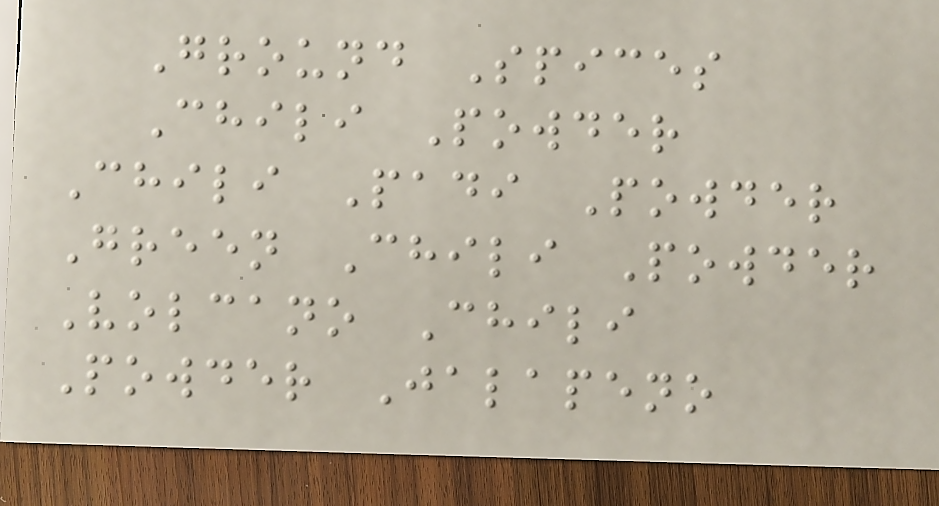Ground Spices
Chili Powder
Chili Padi Powder
Green Chili Powder
Volcano Chili
Powder Jalapeno
